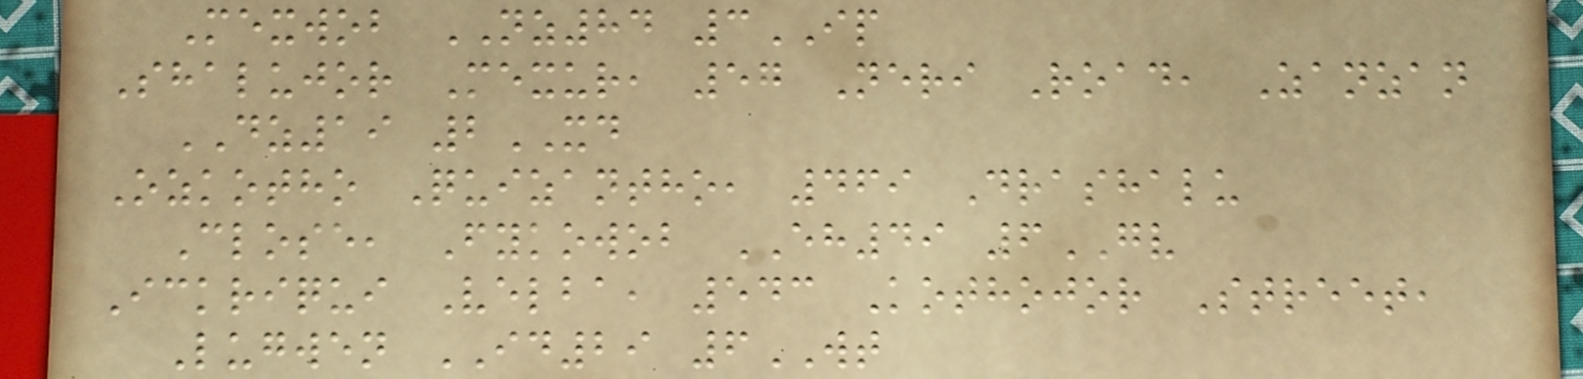Mexwob NZ84 3IP
Shalujor Mexur, 57 Neri Road, Zanzan
DZ19 2XD
Ozkotho Quizantho, 469 Drashalu
Close, Fykowob EH49 6GV
Ickriqui Velba, 543 Kothojor Street,
Lugwen ID29 6WT
